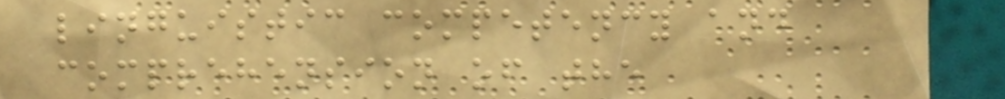linguistic competency and
comprehension of the
